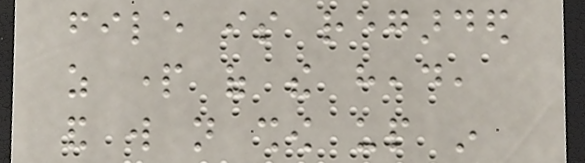file is regarded
as part of the head,
and will not show up in
